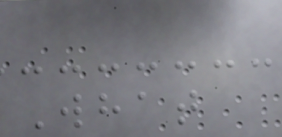What
